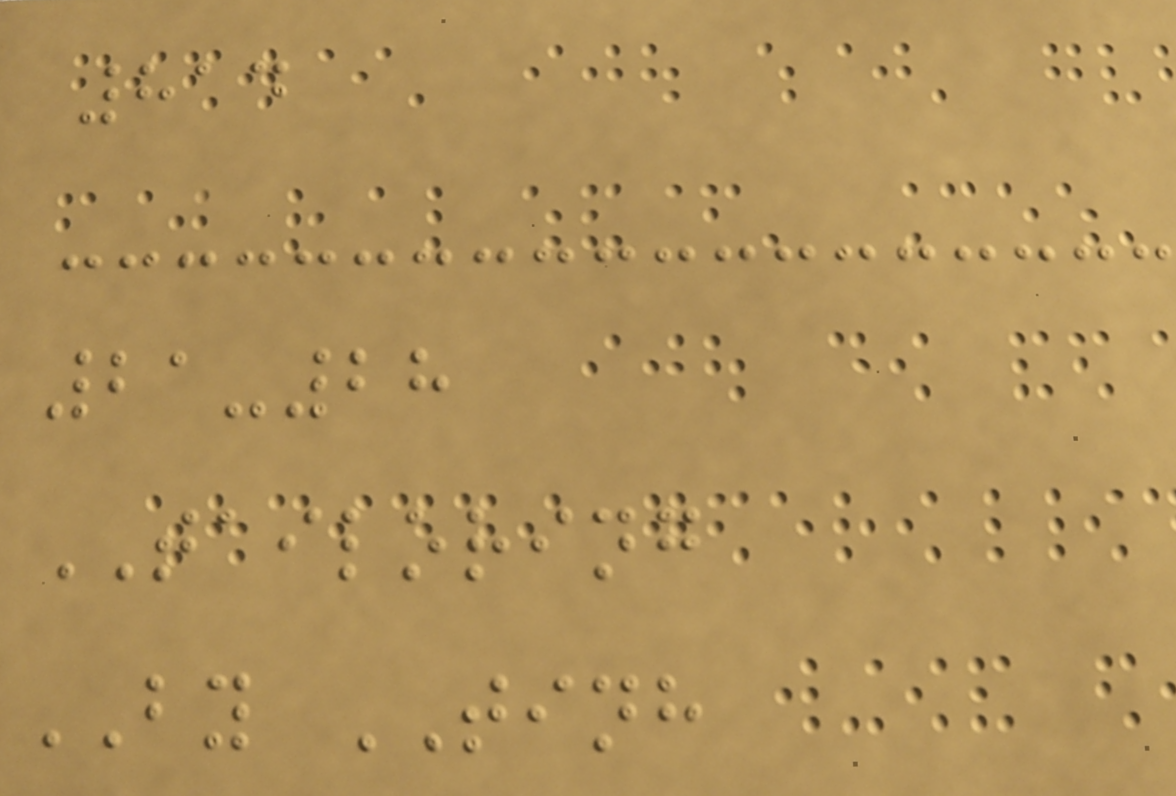814
21-28
TAILORING
BY TINH
